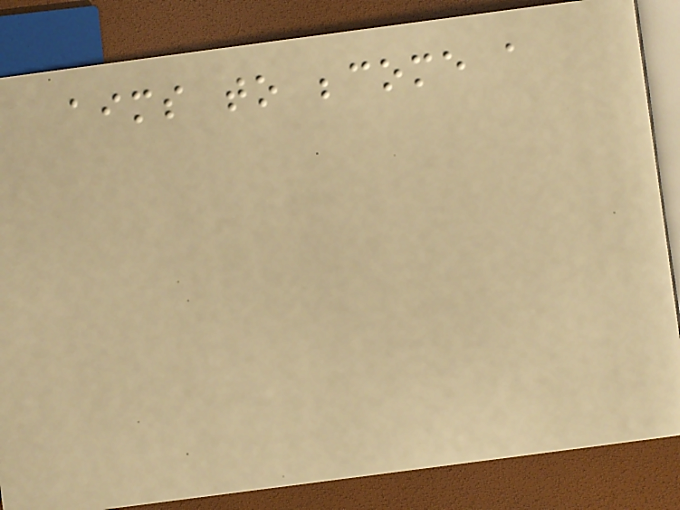aims to become a
